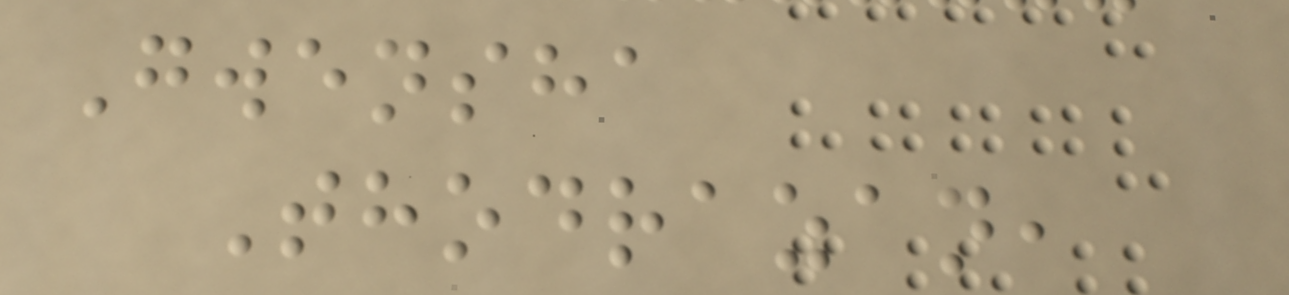Gwensha
Thodrazan,
